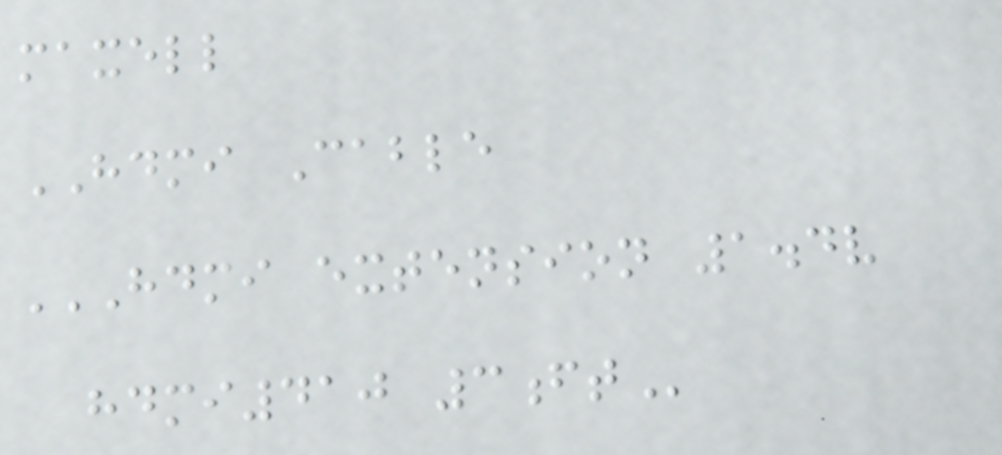maxell
HDMI Cable
HDMI EXTENSION 1.4V
HDMI410 3FT
